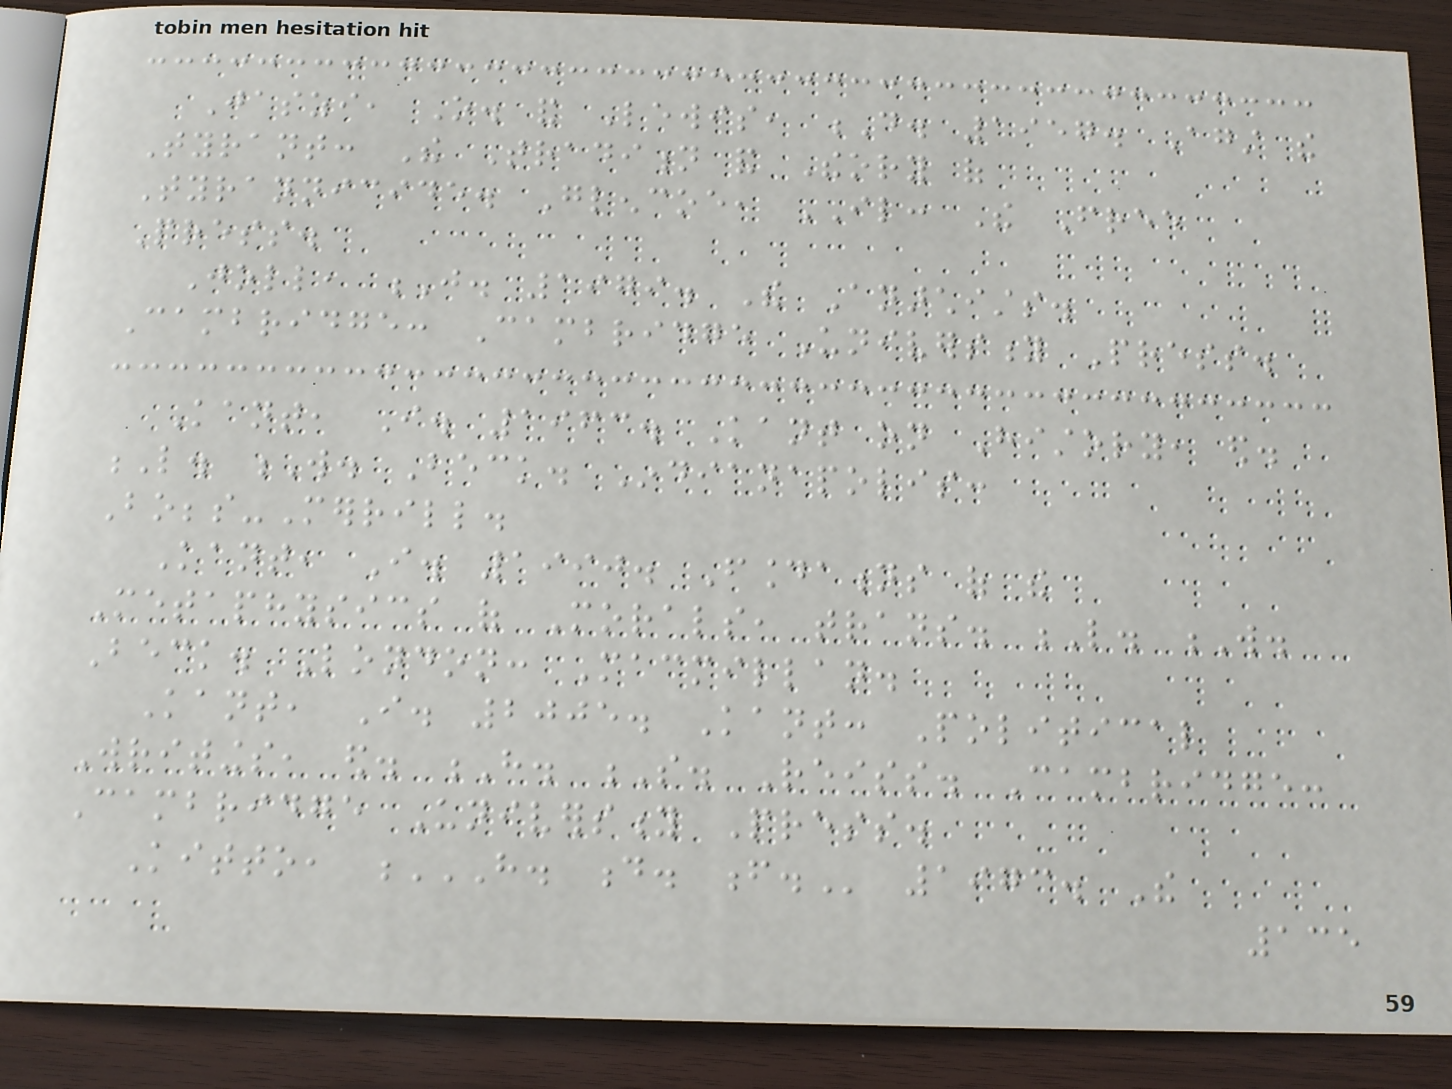Jaszi, O. and Lewis, D. 1957. Against the
Tyrant: The Tradition and Theory of
Tyrannicide. Glencoe, IL: The Free
Press.
Joll, J. 1979. The Anarchists.
Cambridge: Cambridge University Press.
Kant, I. 1963. Kant on History, ed.
L. W. Beck. Indianapolis:
Bobbs-Merrill.
Kant, I. 1990. Foundations of the
Metaphysics of Morals, trans. L. W.
Beck. London: Macmillan.
Kant, I. 2005. Kant: Political
Writings, ed. H. S. Reiss. Cambridge:
Cambridge University Press.
Kitto, H. D. F. 1973. The
135
